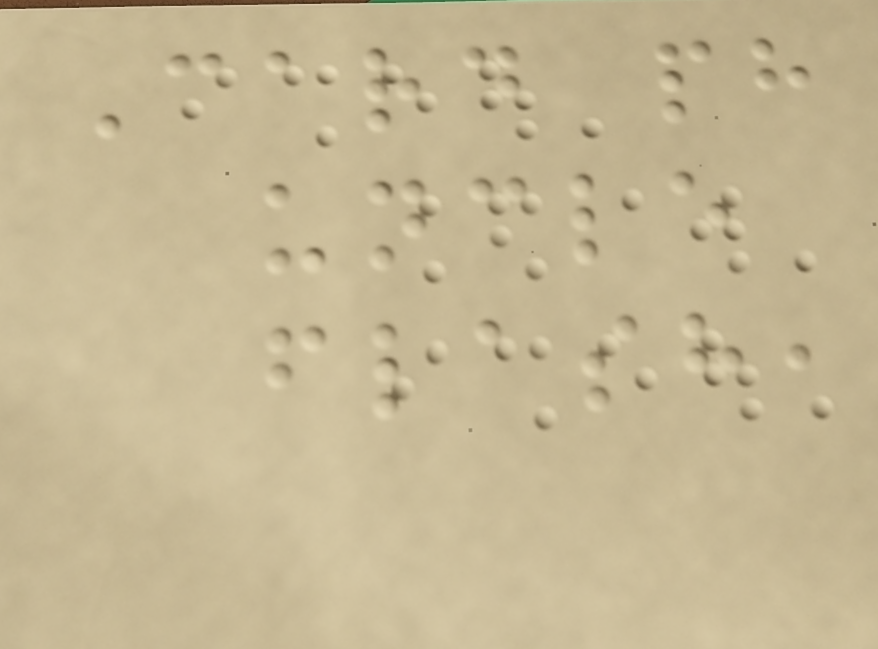Card ph
uncle
flash,
